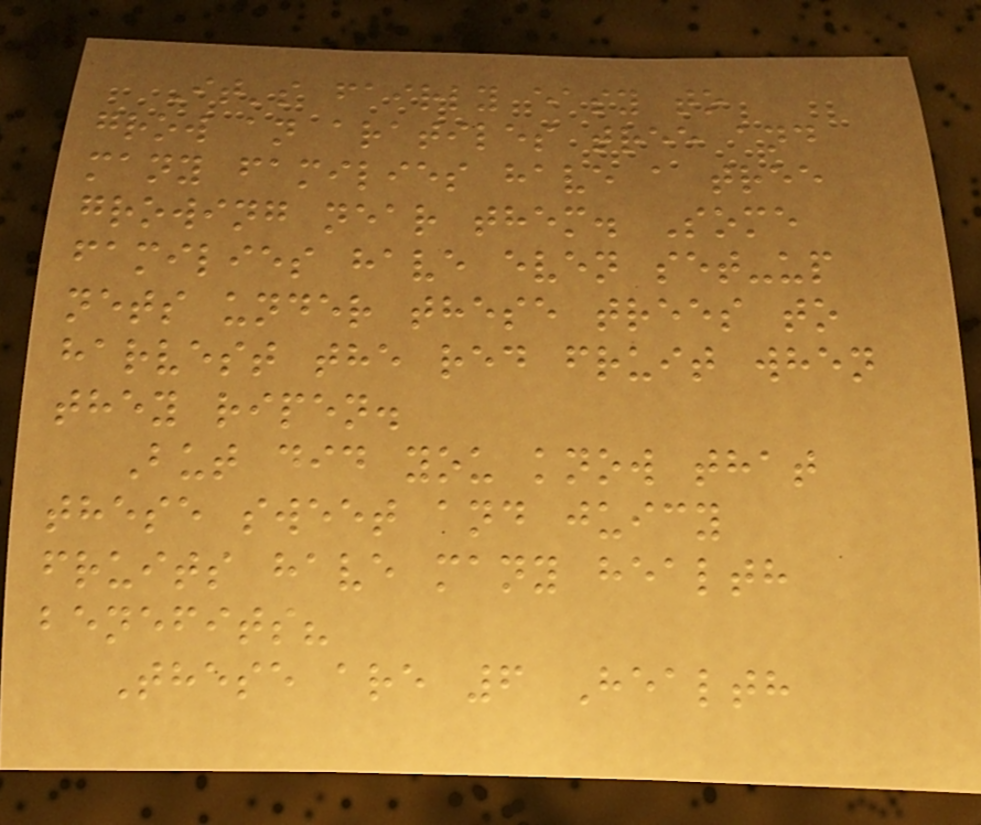It's fairly easy to
grow an aratiles tree and
many families have a tree
growing near them. Some
families have even set-up
nets under these trees to
harvest the red fruit when
they ripen.
But did you know that
these sweet and juicy
fruits have many health
benefits?
These are 6 Health
